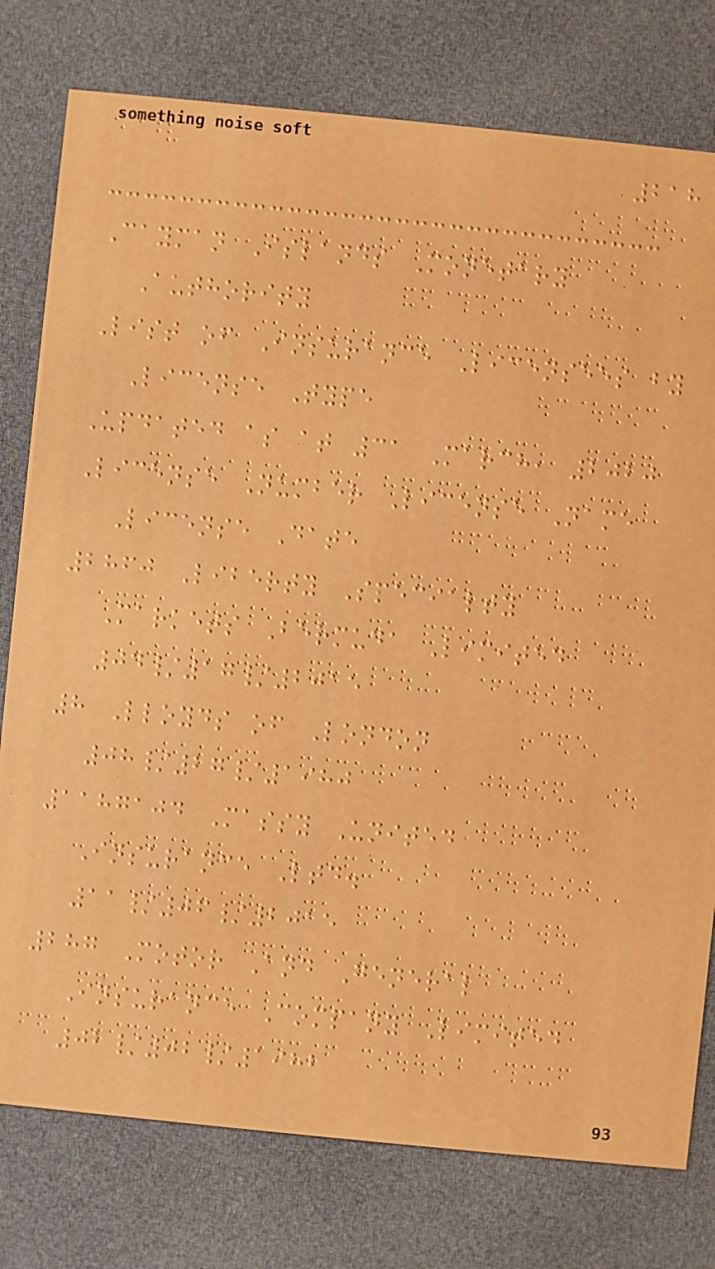218
Cayman Islands Monetary
Authority
List of Insurance Licensees by
License Type
Updated as at 31 March, 2020
License Number License Name
License Date
2860 Liberty Specialty
Markets Bermuda Limited
04/17/2015
8 Lloyds of London
08/27/1980
1187104 Massy United
Insurance Ltd.
11/06/2015
287 Motor And General
Insurance Company Limited
02/02/1982
